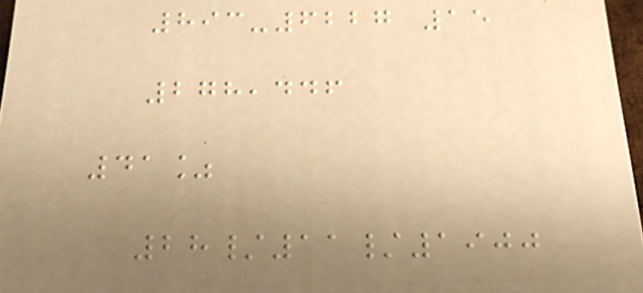893-6227 15
278,446
41%
28/11/1900
